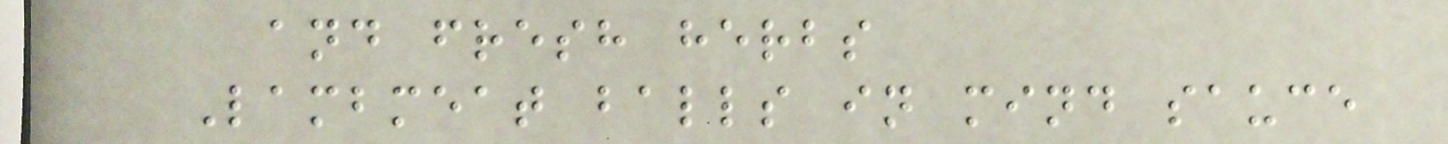and fresh herbs
Lambmeat balls in mind sauce
